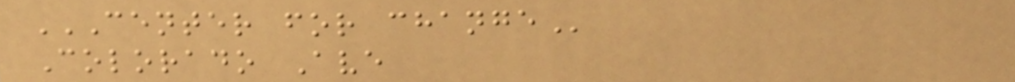CENTER FOR CHANGE
Colorado Ave
